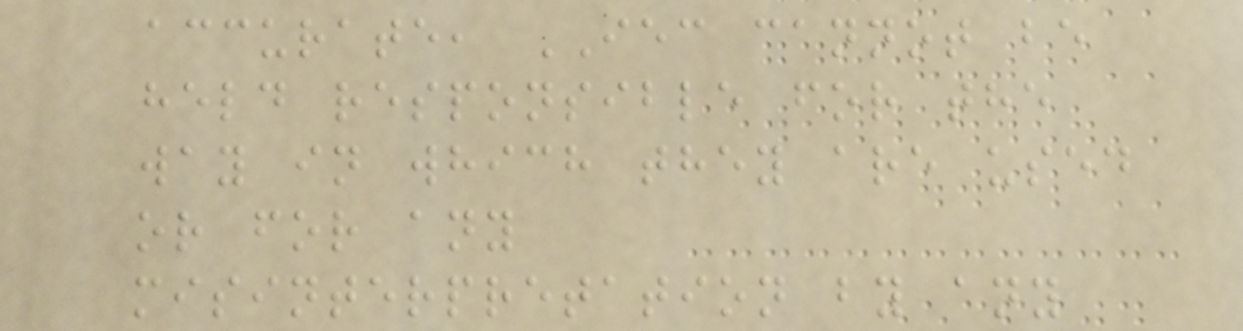accurate, IEC cannot be
held responsible for the
way in which they are used
or for any
misinterpretation by any
